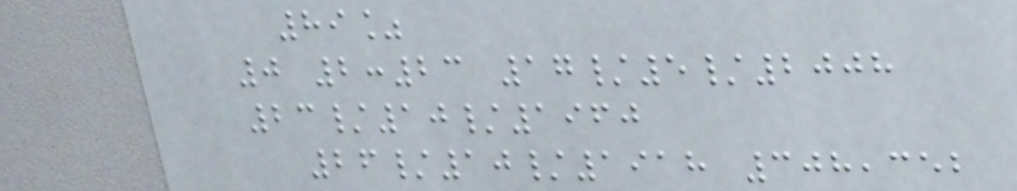89%
0 2:23 17/5/2008
23/10/1960
26/10/1918 308,352
